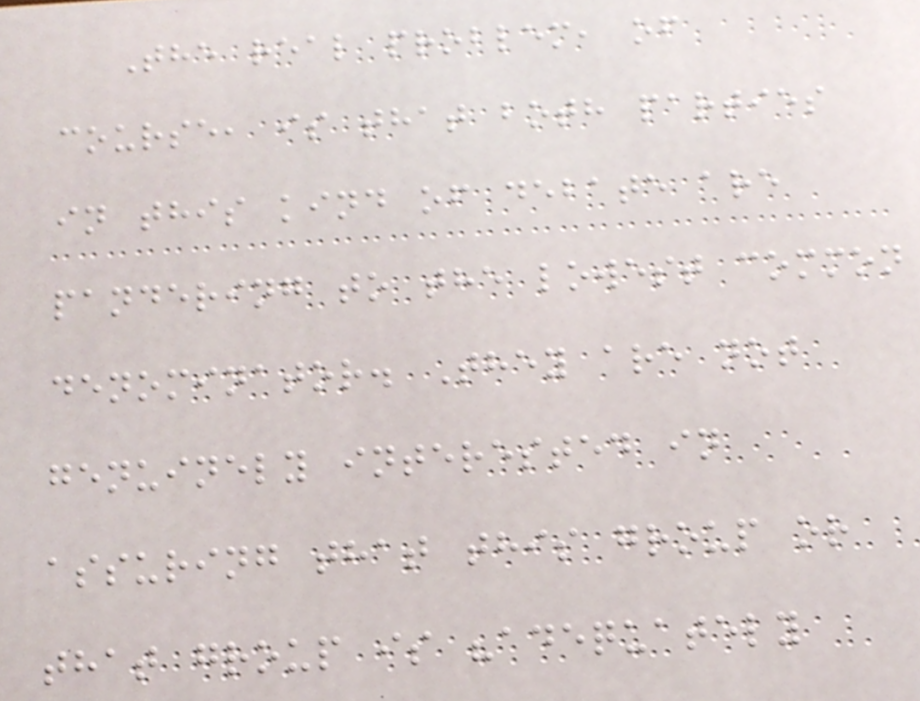The real problem, of
course, is that both parties
in this kind of debate are
pandering to the lowest common
denominator. They are not
genuinely interested in
assuring that this group or
that group is "adequately
